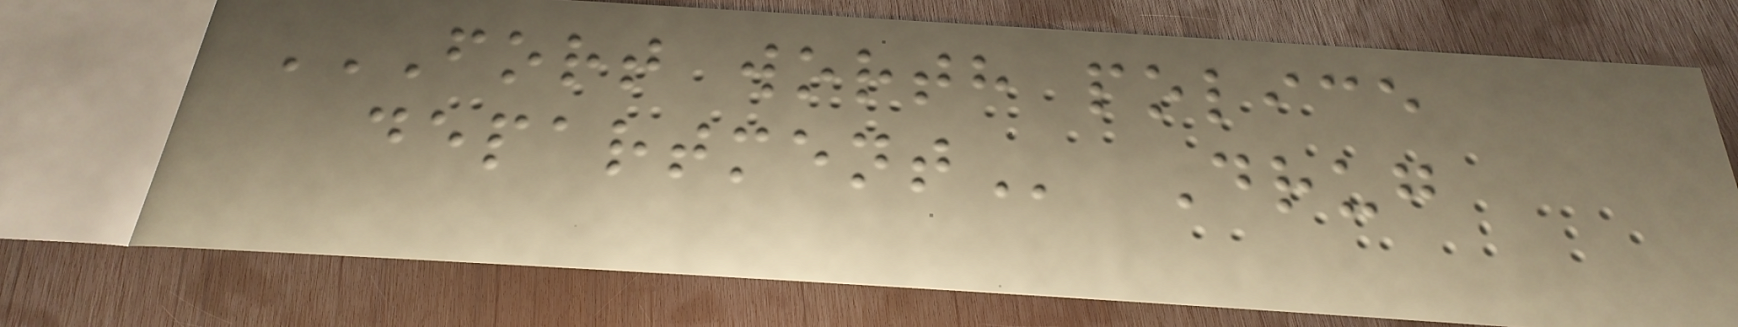FORT WORTH POLICE
DEPARTMENT Drug
